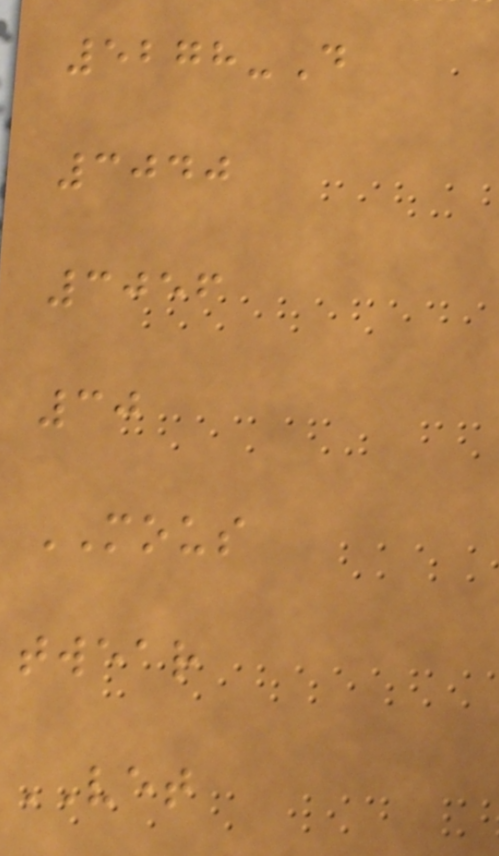5278-D
3040
3056
30
MOUS
twear
VET
